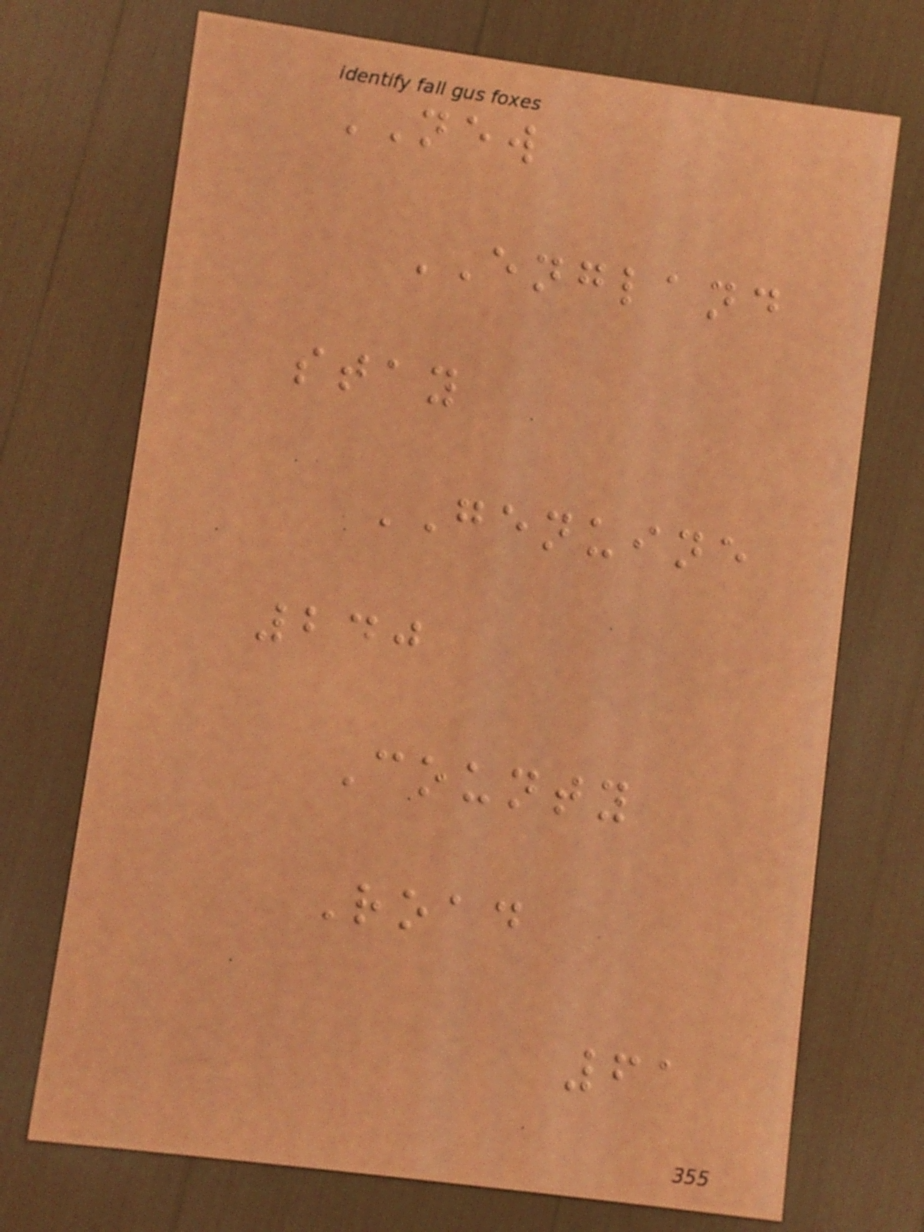NEW
ENGLAND
stay
GENUINE
240
County
Road
61
